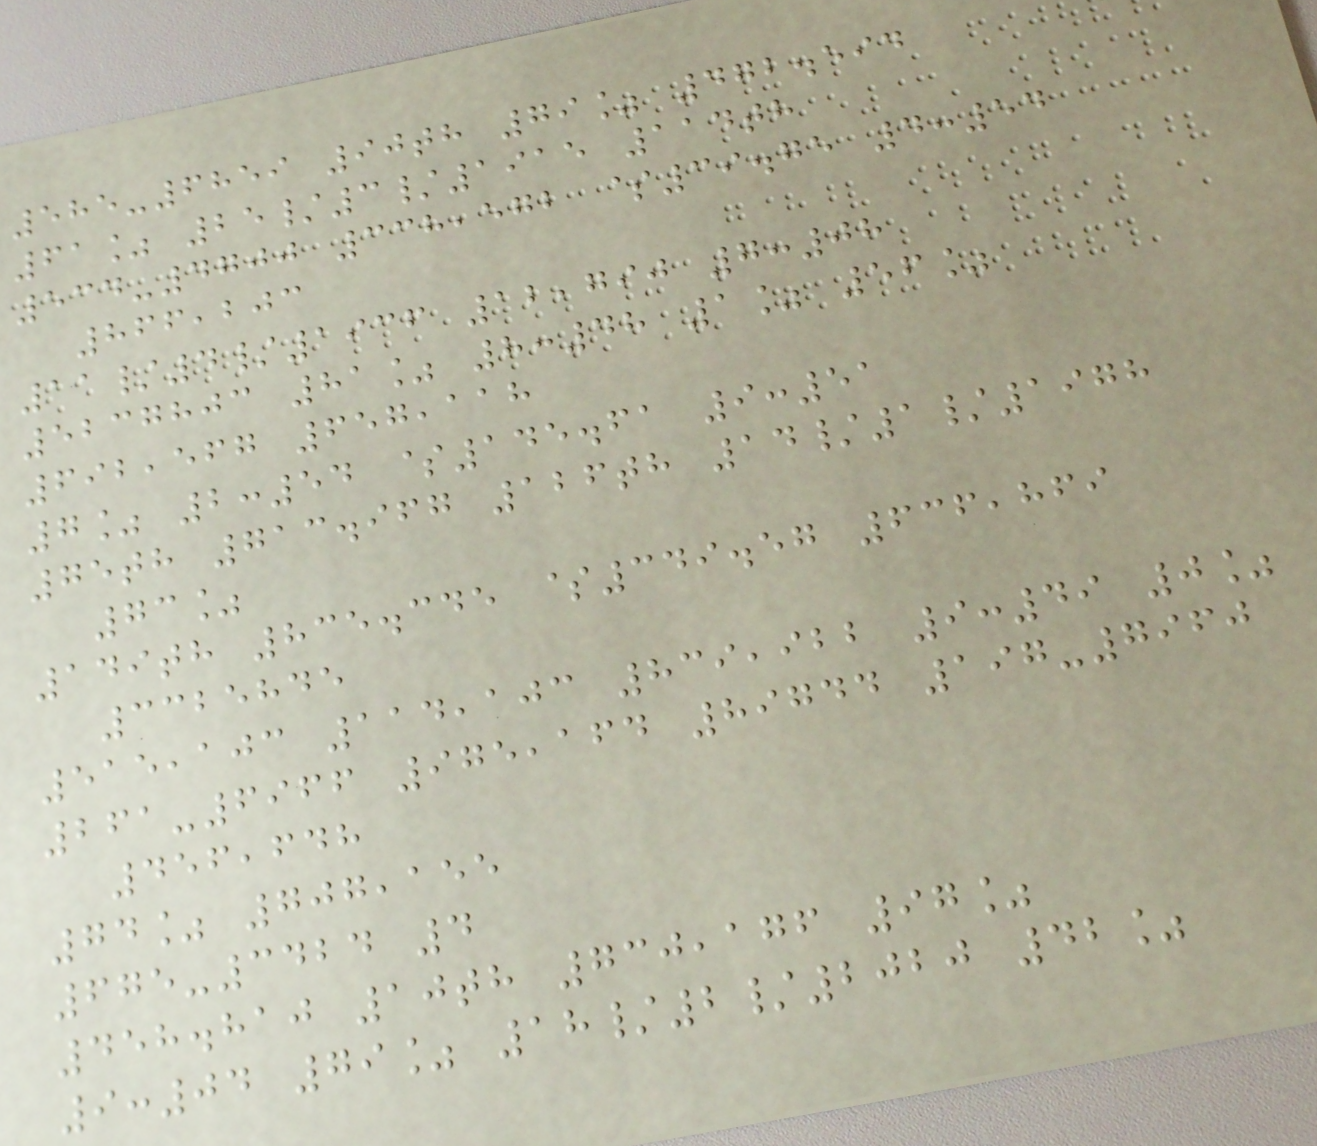585-6859 90th 79% 472.594
61% 25/3/1915 114th
534-4700 338,572 $39.75 4:54
866,203
11/4/1936 12,790 7:08
5237803 81% 8:48 1% 56%
692,567 657,118
7% 2:54 $145.61 9:51
75th 713.967 126th 14/1/1978
73%
149th 835.345 $349.57 636,869
3325845
515,103 114,103 839,922 9:49 0%
261-6966 975,164 89744 197-7960
456,648
74% 707,155
675-3424 4
458.810 10th 730,176 97%
9:04 79% 18/2/2020 42%
